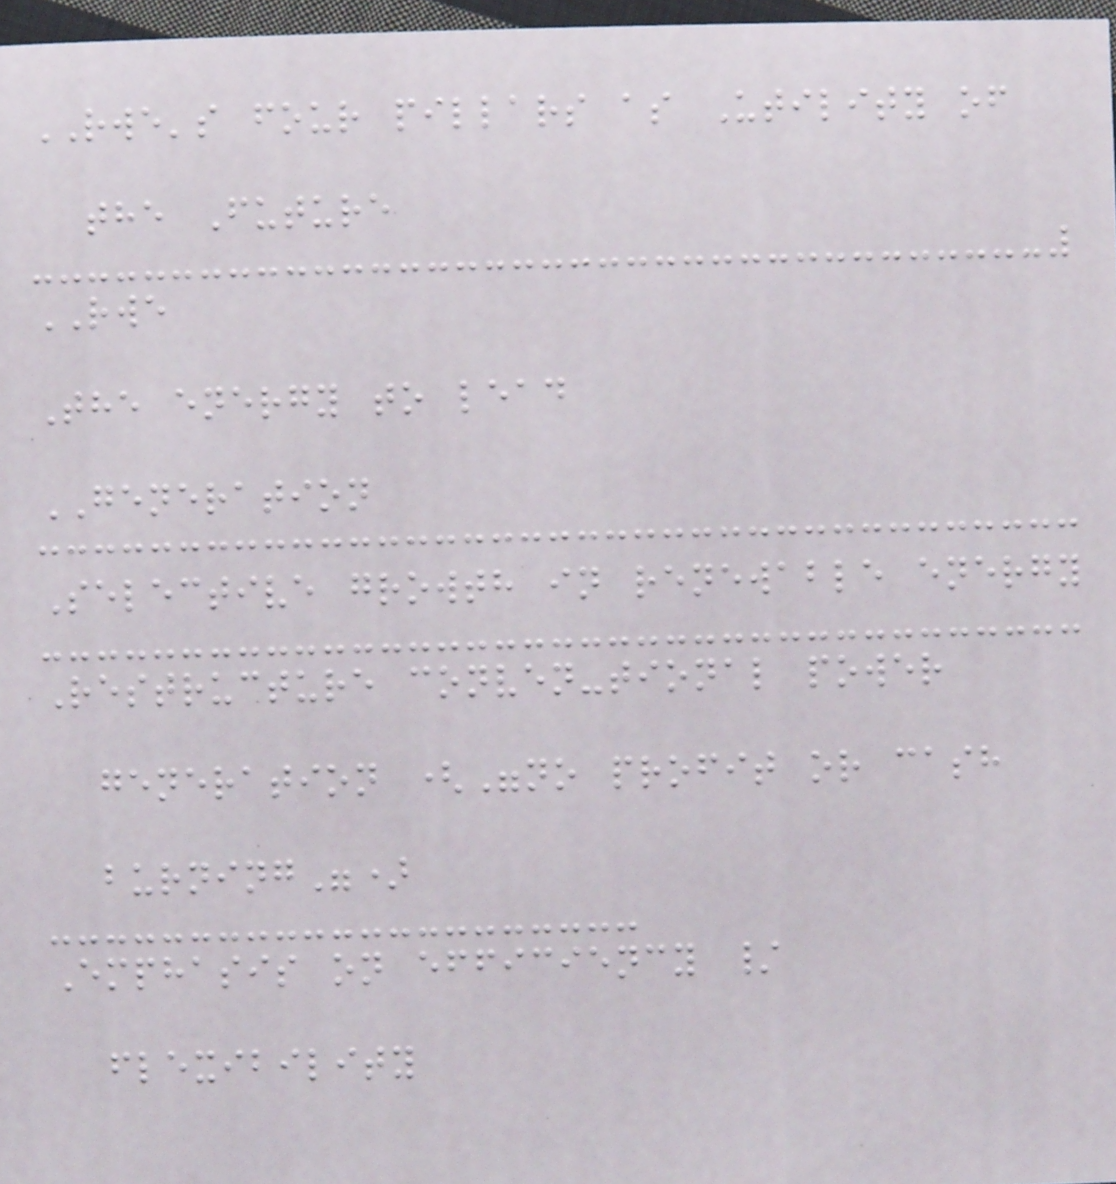RWE's four pillars as Utility of
the Future
RWE
The energy to lead
GENERATION
Selective growth in renewable energy
Restructure conven-tional power
generation ("no profit or cash
burning")
Emphasis on efficiency /
flexibility
